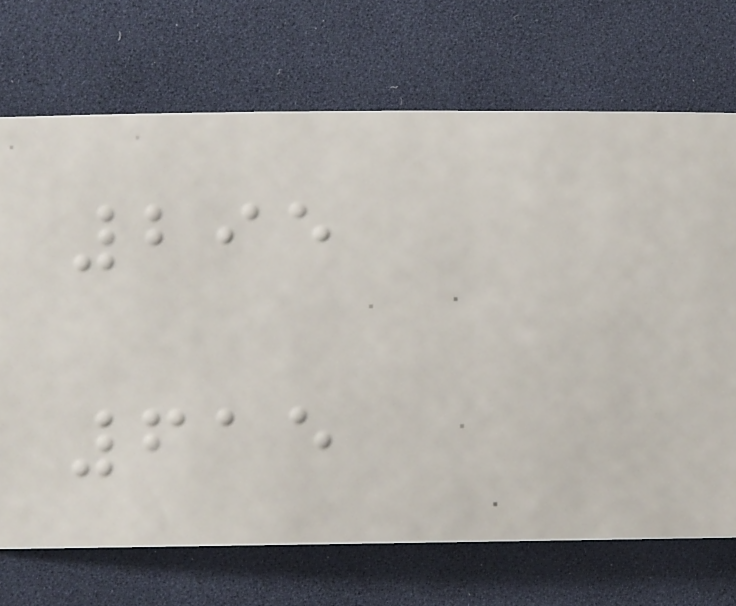295
615
